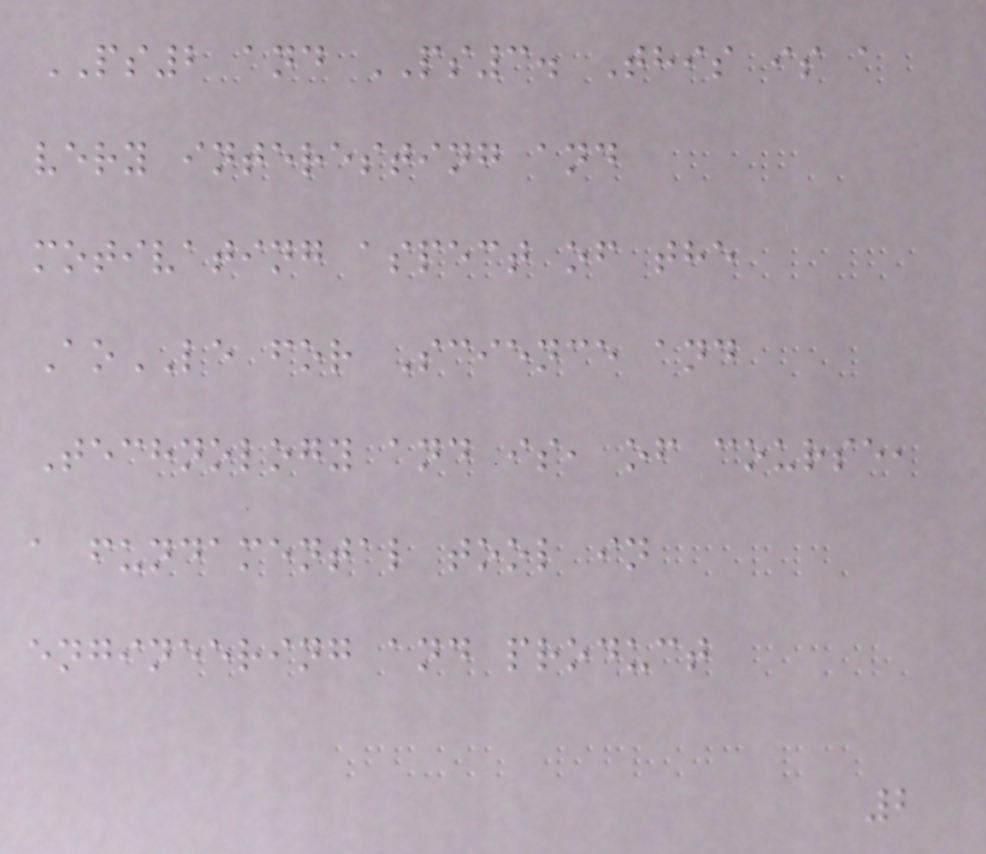PS2 and PS3. This is a
very interesting and
motivating aspect of the
AoLE for Science and
Technology and is, of course,
a fundamental tool in
engineering and product
2
